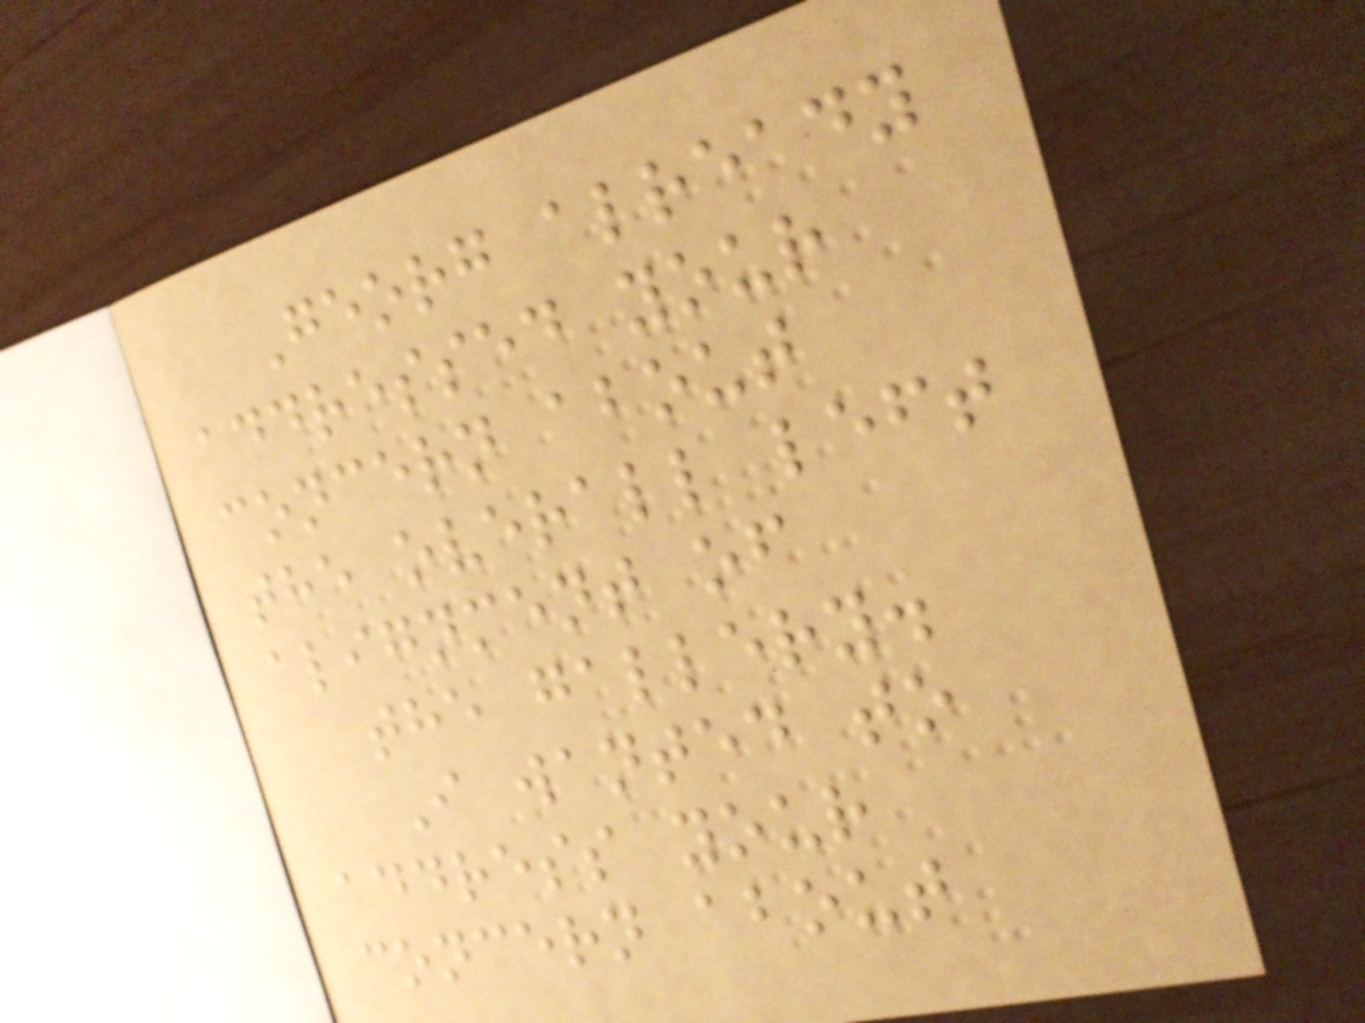Georg already
addressed your
concern about
the overall left
alignment of
the gallery.
I wanted to
address your
concern about
